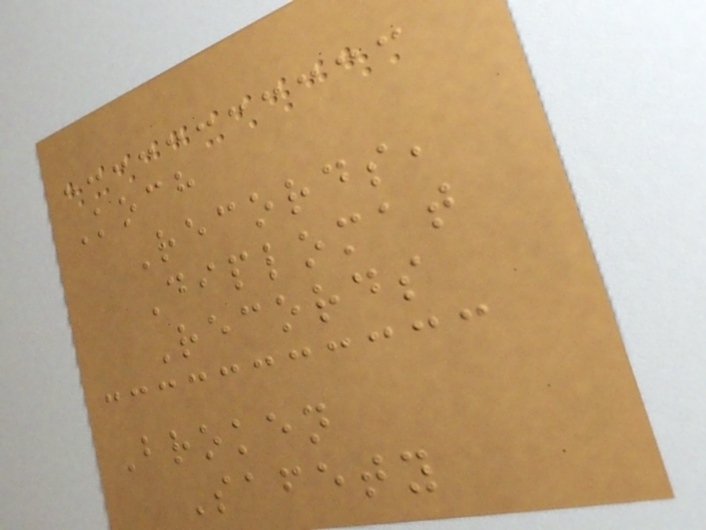Koch
Records,
Diplomat
Records
Broken
Safety
